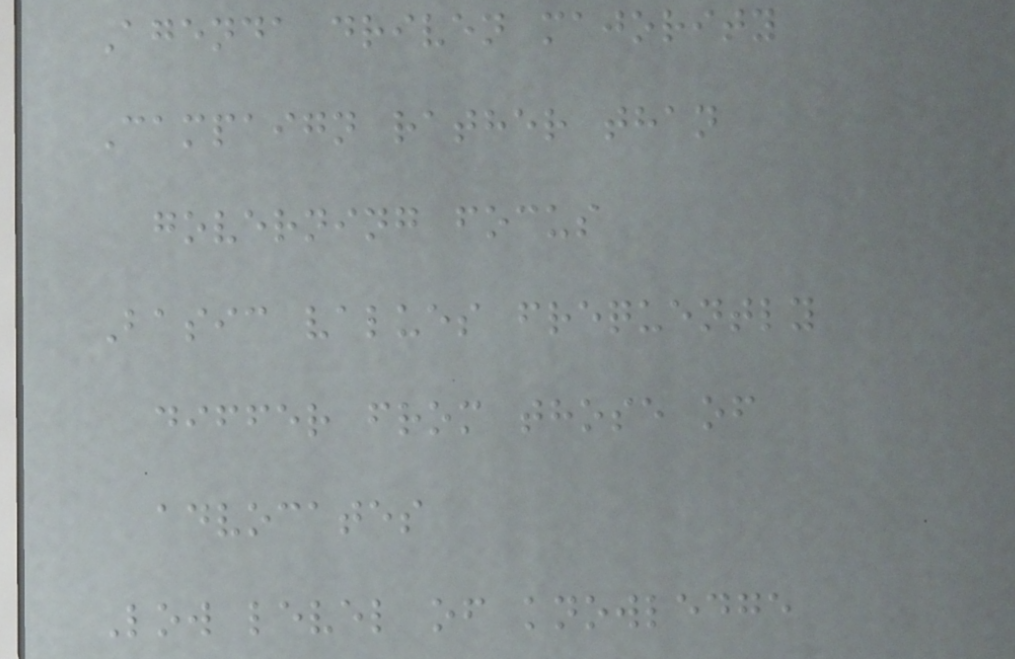Agenda driven majority
Campaign rather than
governing focus
Basic values frequently
differ from those of
advocates
Low level of knowledge
